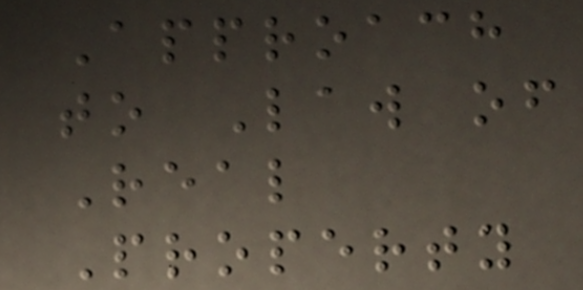Approach
to Law of
Real
Property
